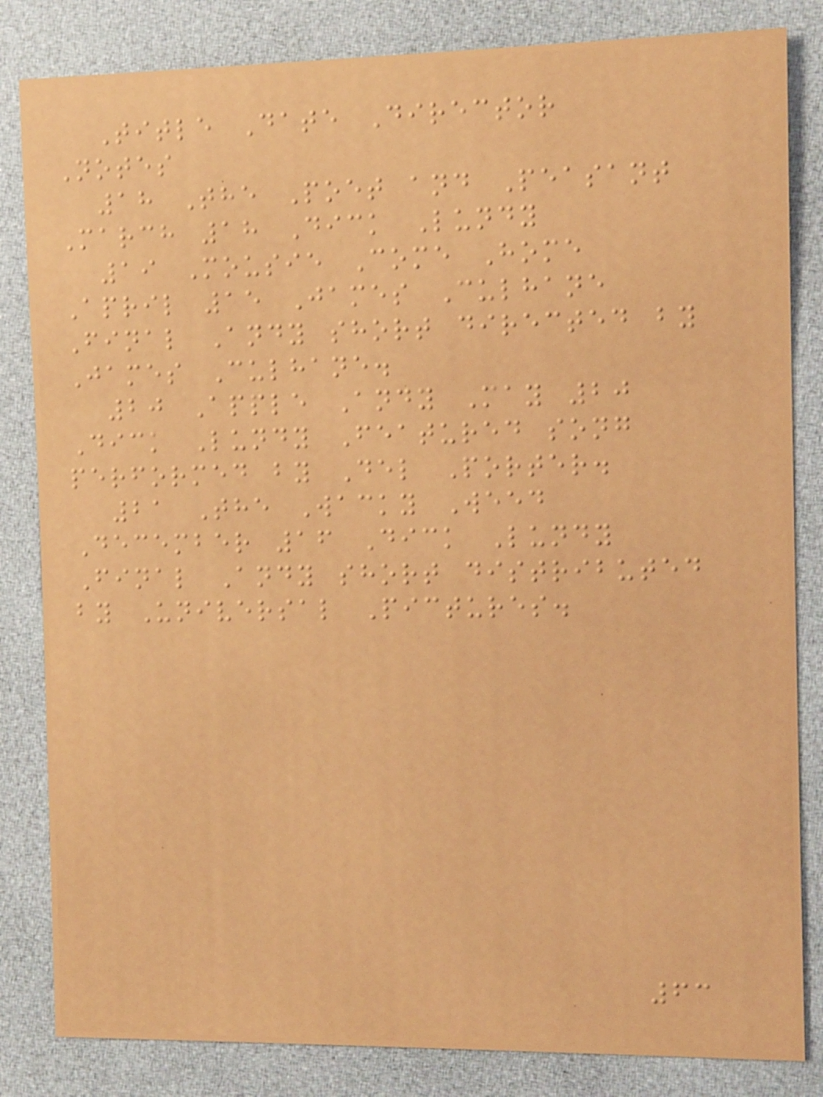Title Date Director
Notes
18 The Poet and Peasant
March 18 Dick Lundy
19 Mousie Come Home
April 15 James Culhane
Final Andy short directed by
James Culhane.
20 Apple Andy May 20
Dick Lundy Featured song
performed by Del Porter.
21 The Wacky Weed
December 16 Dick Lundy
Final Andy short distributed
by Universal Pictures.
63
